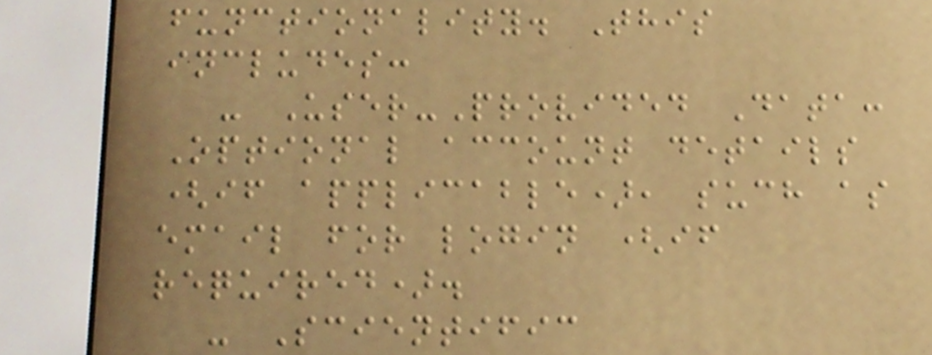functionality. This
includes:
- User-Provided Data:
Optional account details
(if applicable), such as
email for login (if
required).
- Scientific
